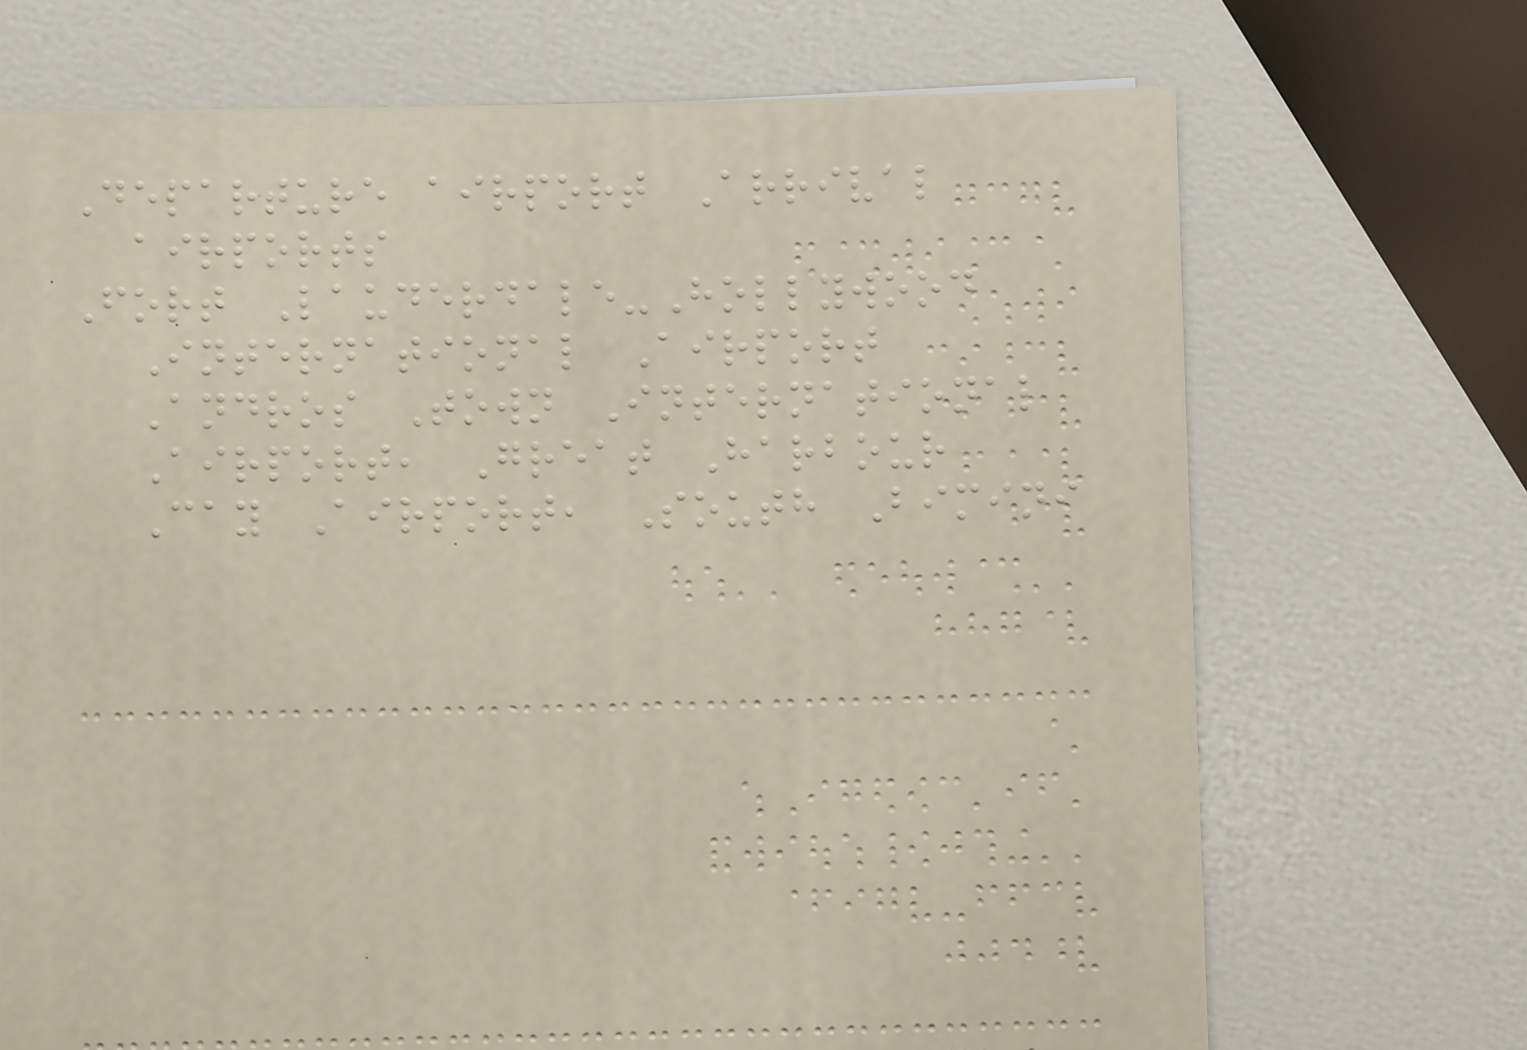Departure airport Arrival
airports
Fort Lauderdale-Hollywood
International Airport
Andros Town International
Airport, Great Harbour
Cay Airport, South Bimini
